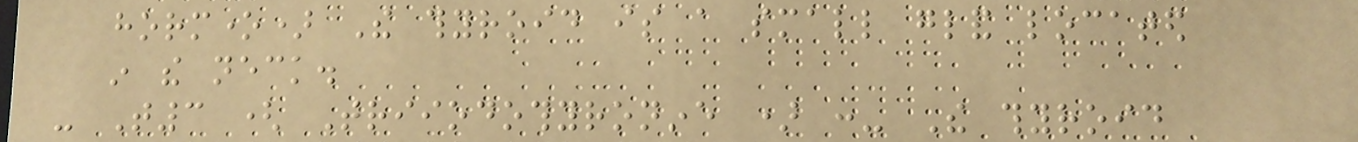hormone) The thyroid is a small gland located
in the neck.
- T3 ( Triiodothyronine ) :- The thyroid
